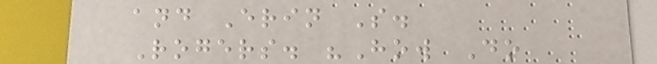and Erin S.
Rogers. "How Do
